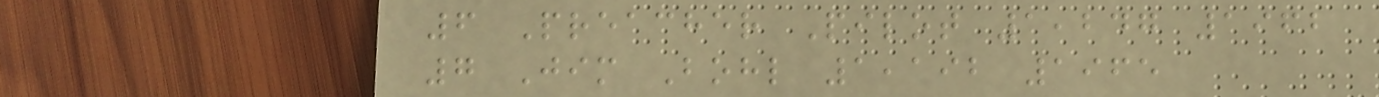6 Preacher Pilot 1,247 1962
7 Jim Bohl 1,192 1965
